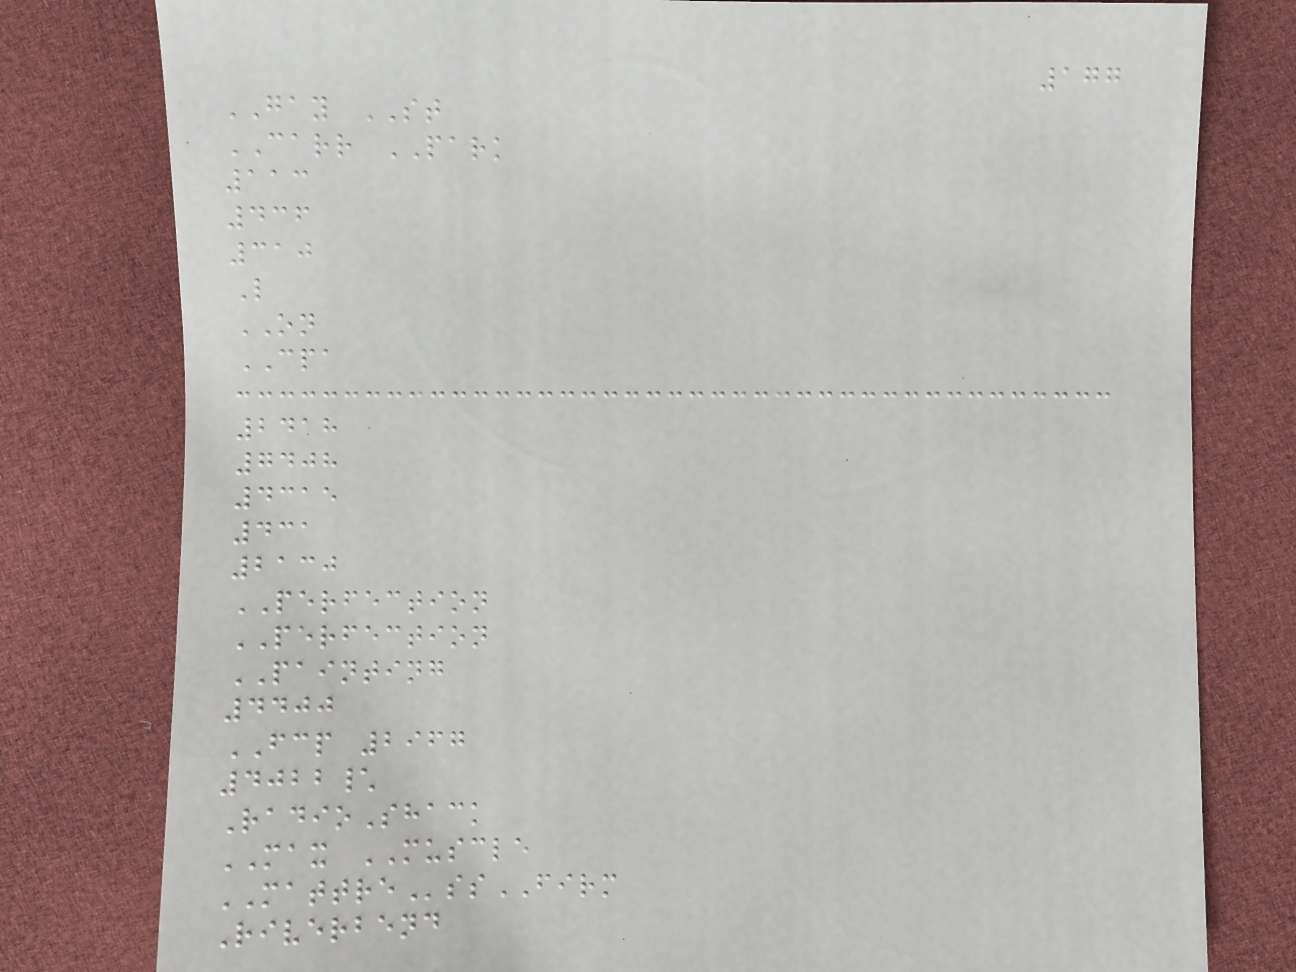177
GAY ST
CARR PARK
113
436
310
L
ON
CPA
2418
7408
4315
431
2130
PERFECTION
PERFECTION
PAINTING
4400
FCP 2967
4022\
RadioShack
MAX MUSCLE
MATTREssFIRM
Riverbend
